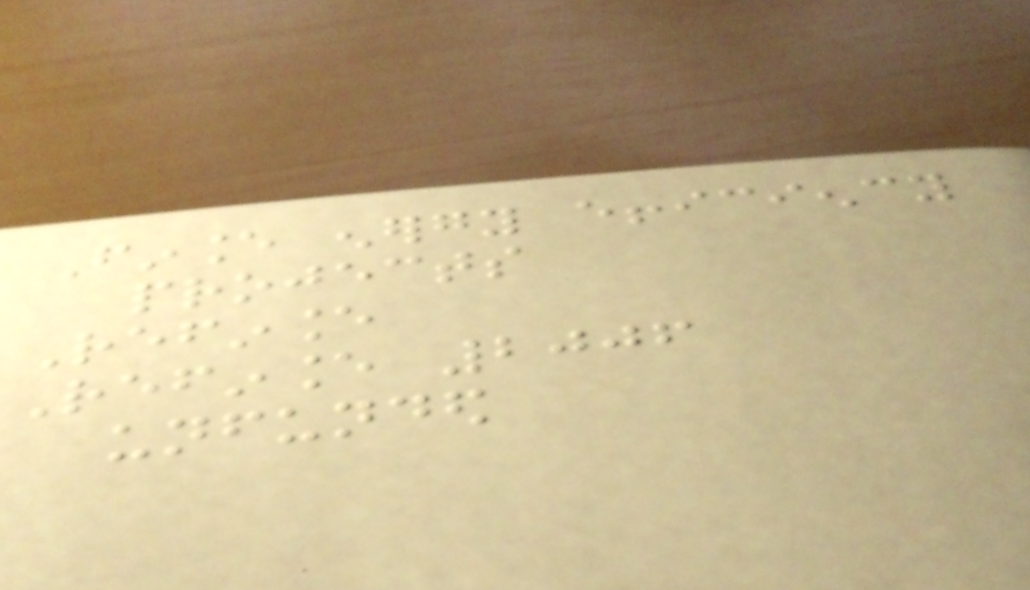Finance energy efficiency
projects
Refinance
Refinance 2006
unfunded
